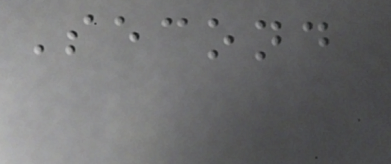Second
